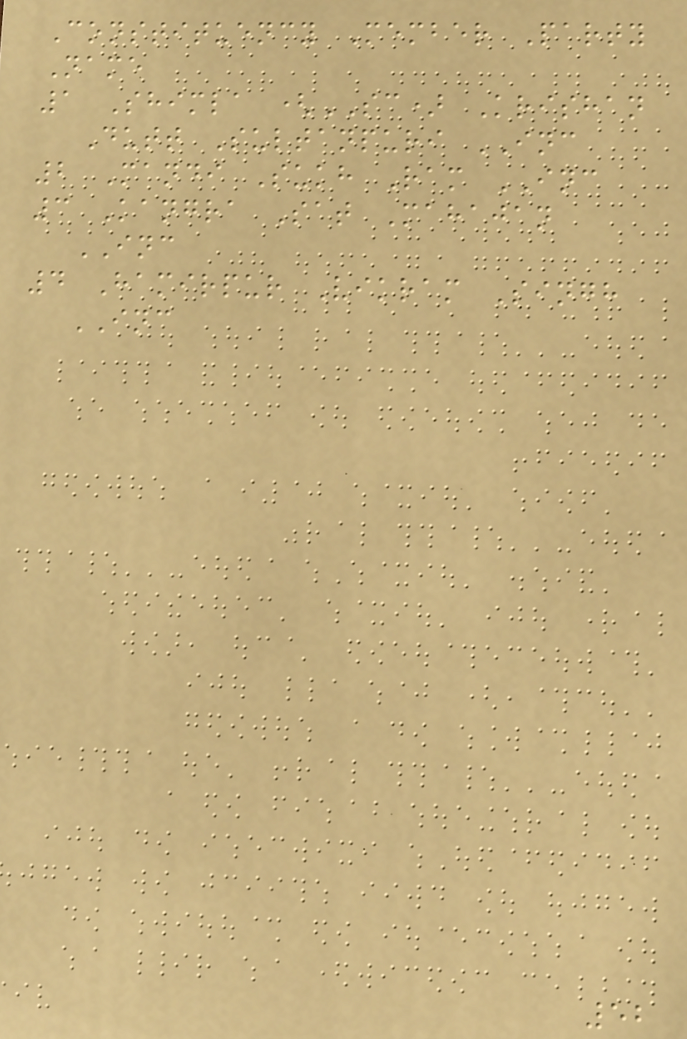Constituency Member Party
Name
1 Shimla (SC) Krishan
Dutt Sultanpuri INC
2 Mandi Sukh Ram INC
3 Kangra Sat Mahajan
INC
4 Hamirpur Vikram Singh
INC
52
